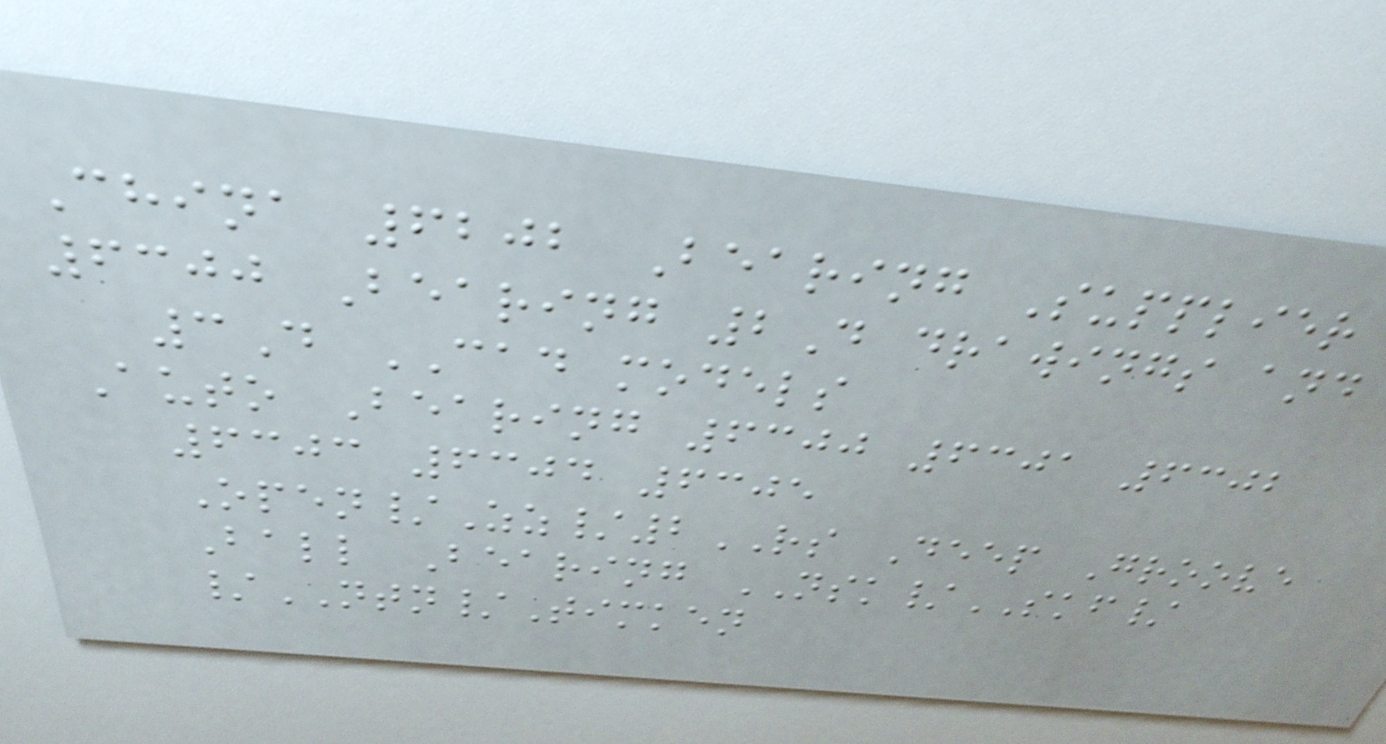China 6202 Bearing Supplier
6300 Bearing 2D drawings and
3D CAD models
Auto Bearing 6300 6301 6302
6303 6304 6305
Open/Zz/2RS Deep Groove
Ball Bearing NSK/SKF/
/NTN/Timken
